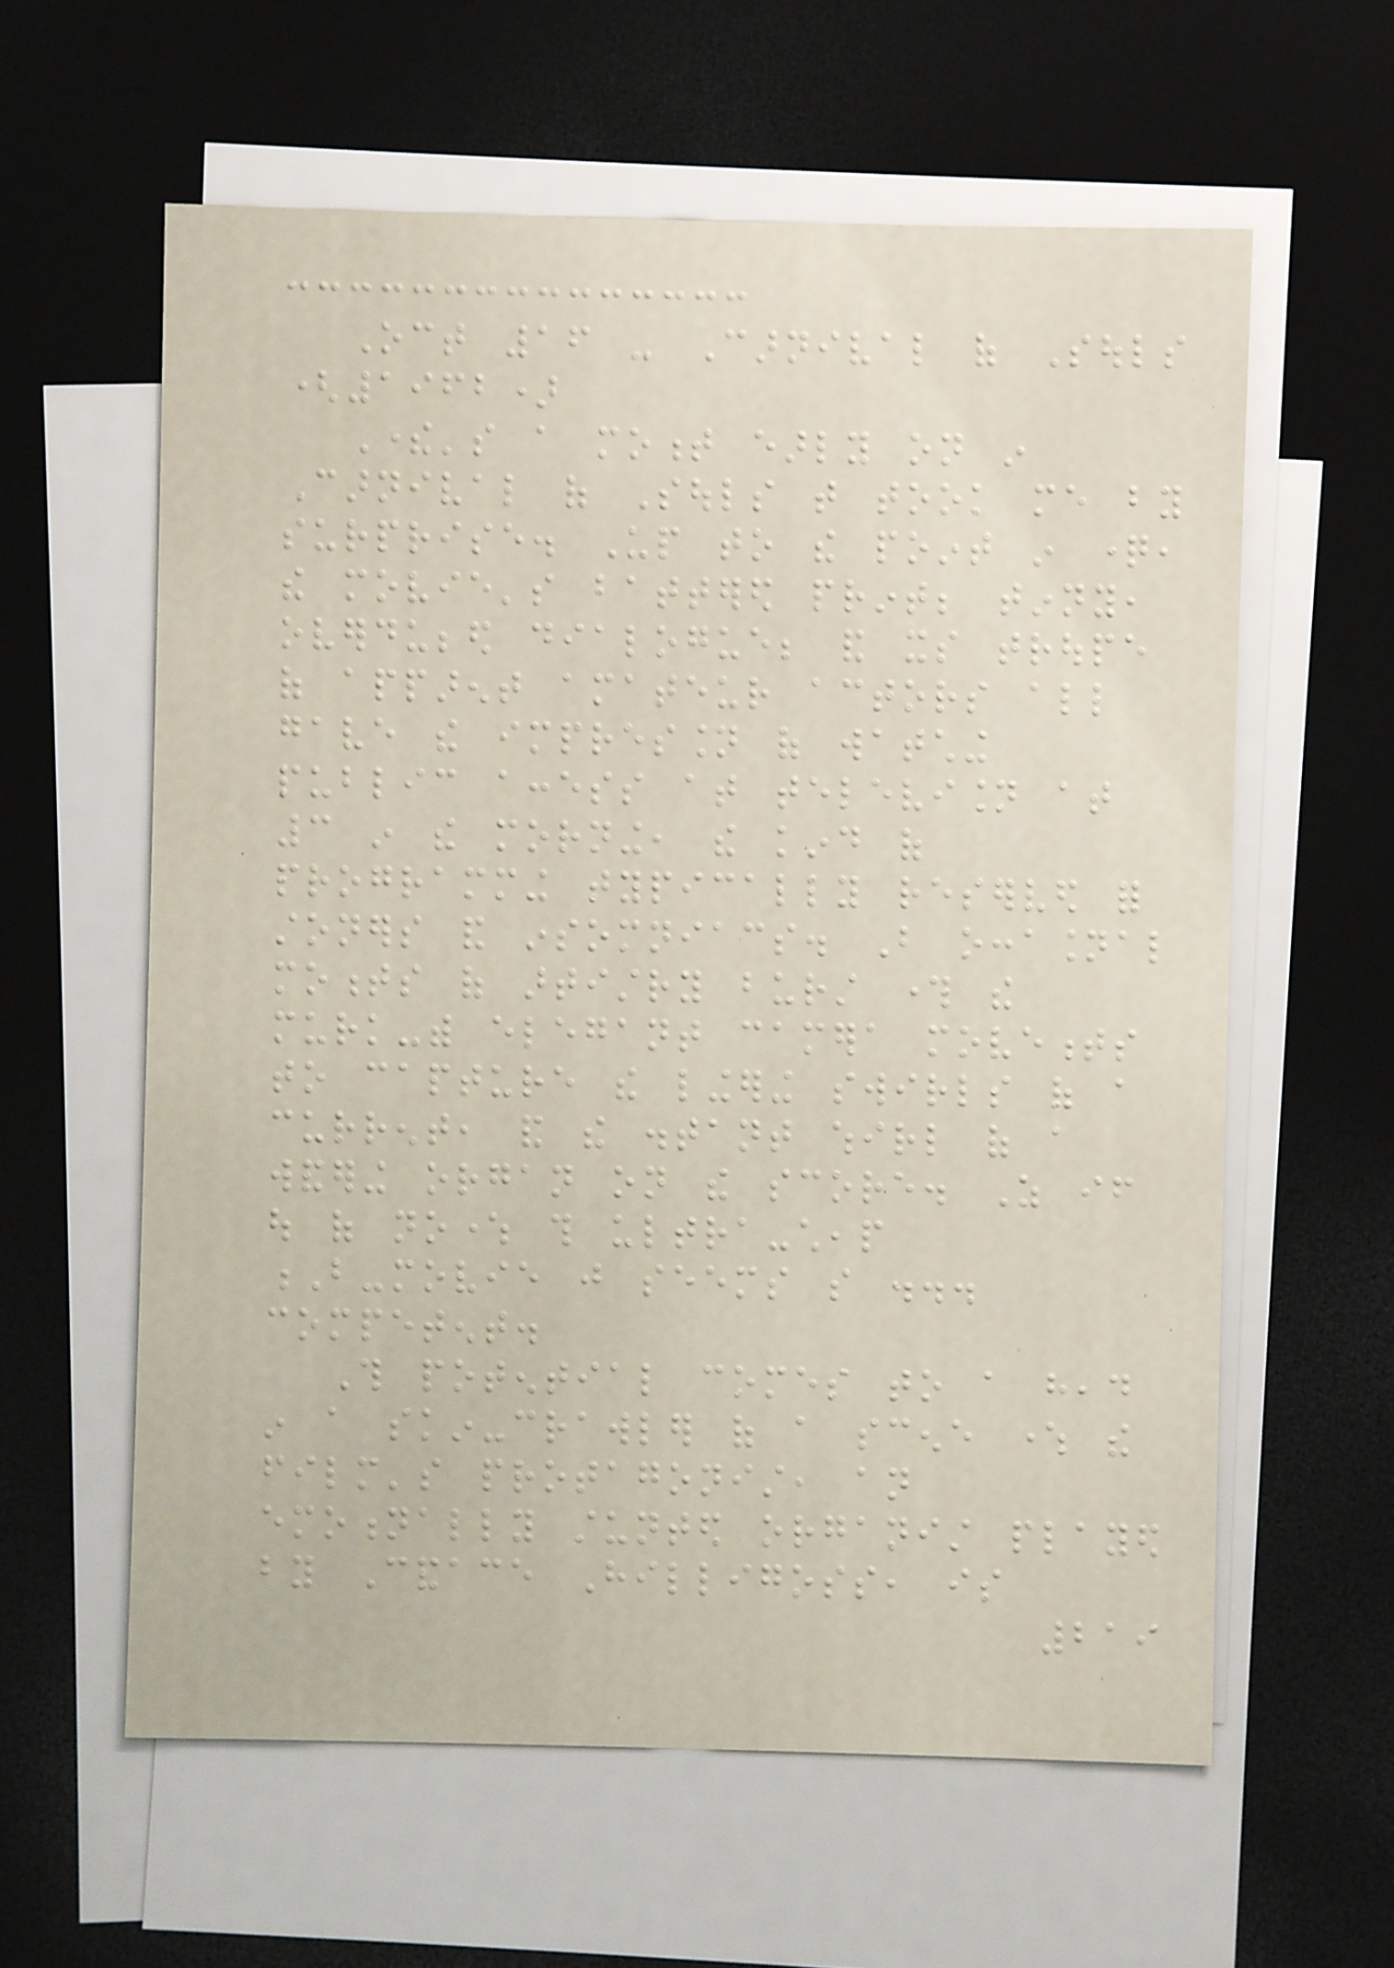Oct 16 - Carnival of Souls
(1962)
There's a moment early on in
Carnival of Souls that took me by
surprise. Up to the point in question,
the movie's battered print; tinny,
overdubbed dialogue; and its troupe
of apparent amateur actors all
gave the impression of watching
public access at television at
3 in the morning, the kind of
programming typically reserved for
stoners and insomniacs. But occasional
moments of artistry burst through the
murk-with elegant camera movements
to capture the lingering swirls of a
current, and the distant whirl of a
wandering organ on the score. As if
out of nowhere this ultra-cheap
B-movie just seems so ...
competent.
This potential comes to a head
in a skin-crawler of a scene where the
film's protagonist, an
emotionally stunted organist played
by Candace Hilligoss, is
219
